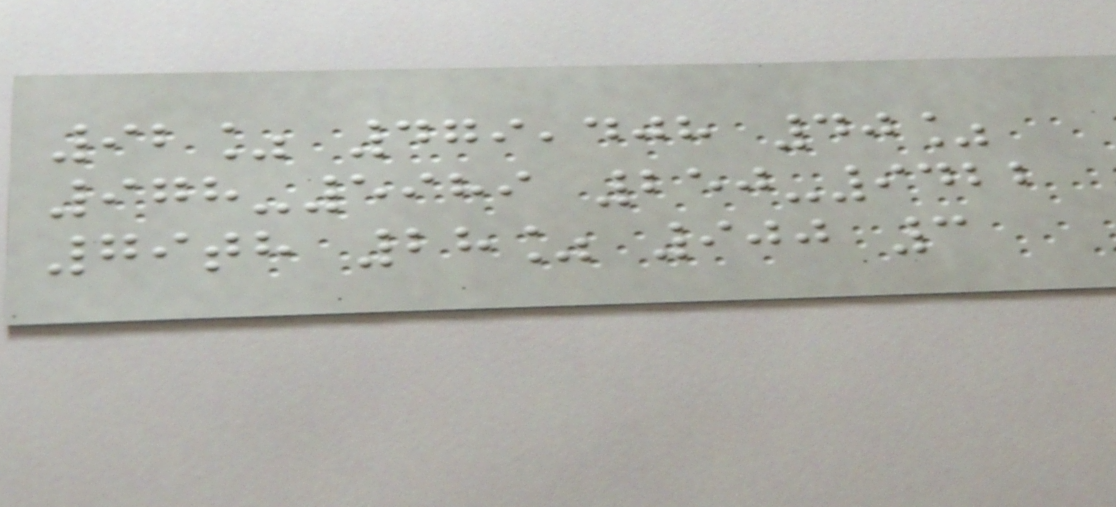92% 479,408 40%
978-5989 250-9422
79th 28% 900 3
